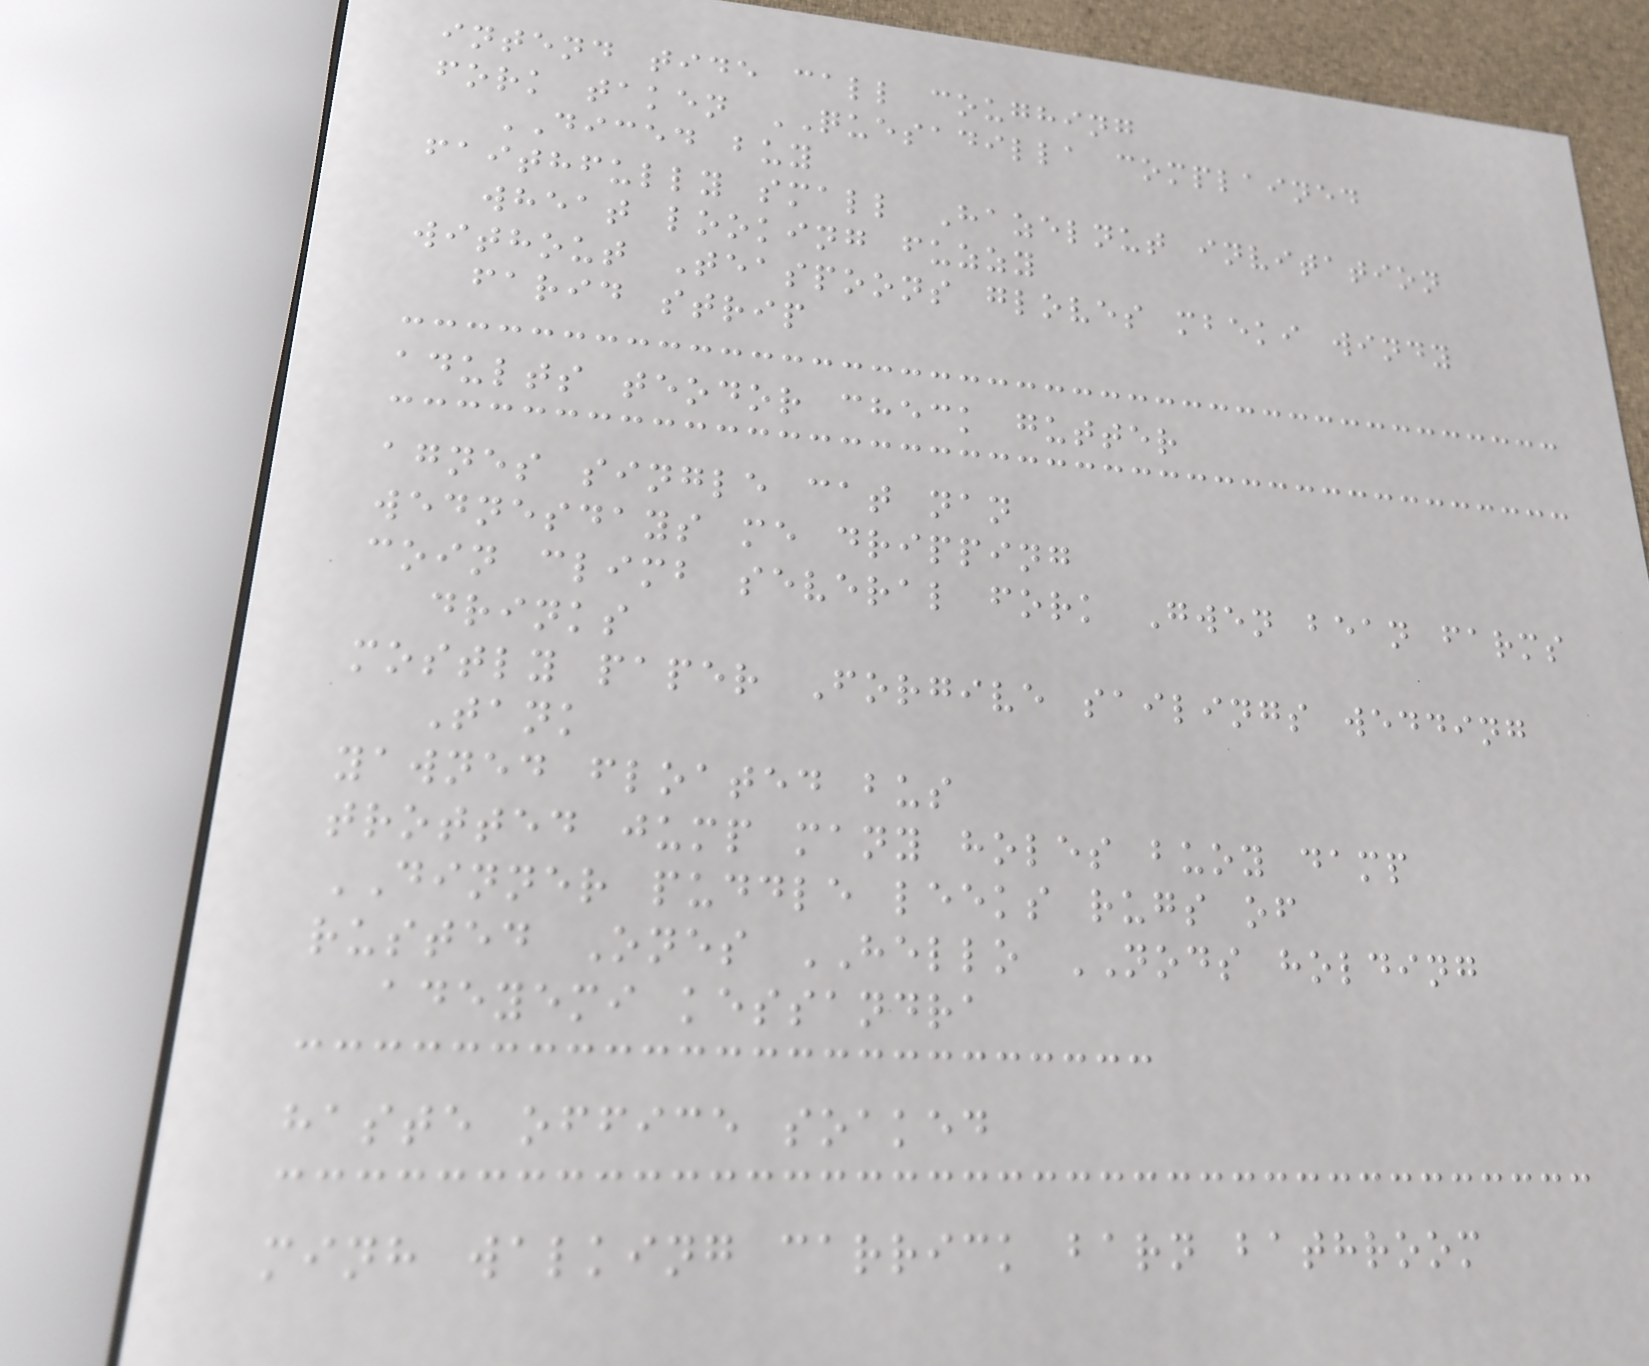intend tide call coughing
fork taken QUESADILLA complained
DICED buy
faithfully small Hazelnut invitation
wheat looking fuzzy
without Teaspoons gloves mbeki windy
farid strip
adults teodor check gutter
agnes single cat nan
wednesdays me dripping
coin climb several fork Gwen bean farms
drinks
mostly paper Forgive sailings wedding
Tank
yawned floated bus
trotted jump many holes buoy damp
DINNER puddle leeks rugs of
rusted Ones HELLO NODS holding
adeyemi kessandra
haste office soaked
minh walking carrick barn bathroom
